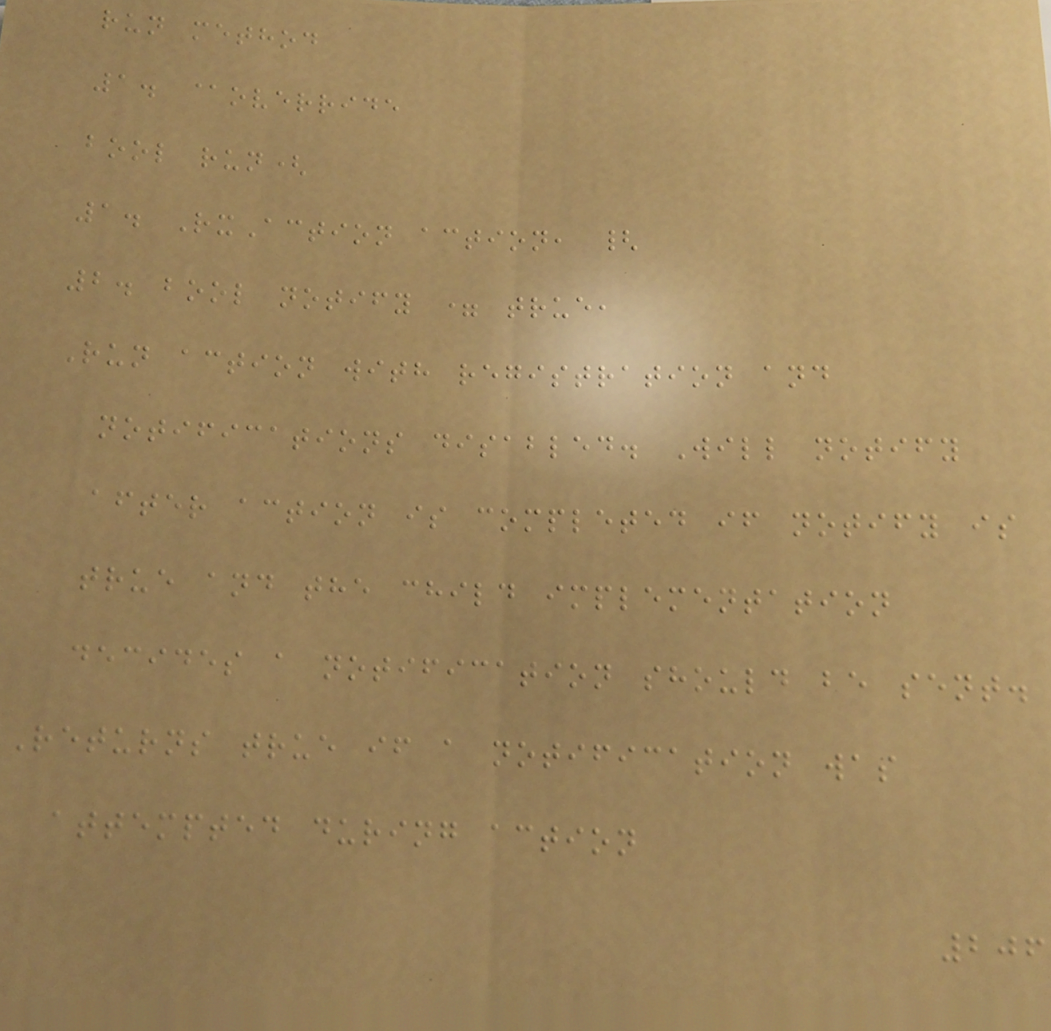run method
1. @override
bool run(
1. RxAction action, {
2. bool notify = true,
Run action with registration and
notifications disabled. Will notify
after action is completed if notify is
true and the child implementation
decides a notification should be sent.
Returns true if a notification was
attempted during action
206
